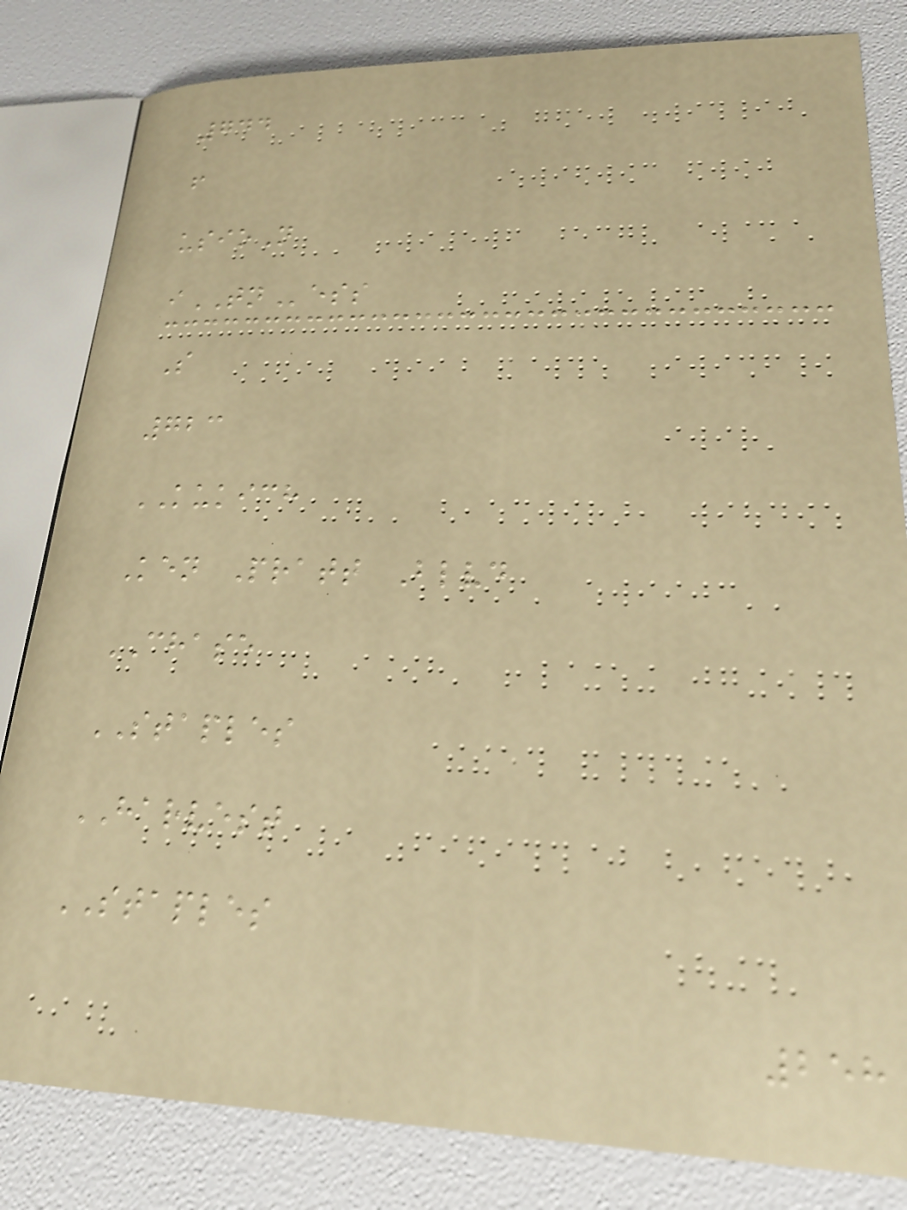744
f
usioN
iTNess
S
723
KUKICH
Ken Pratt Blvd
CHASE
STAPLES
HARVEST
STAPLES
258
